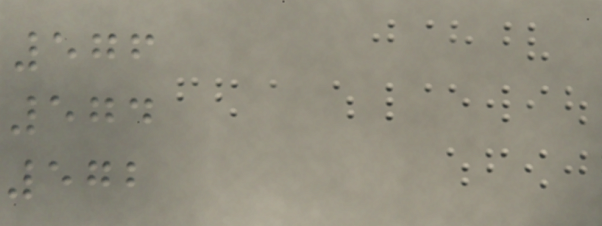576
574
572
